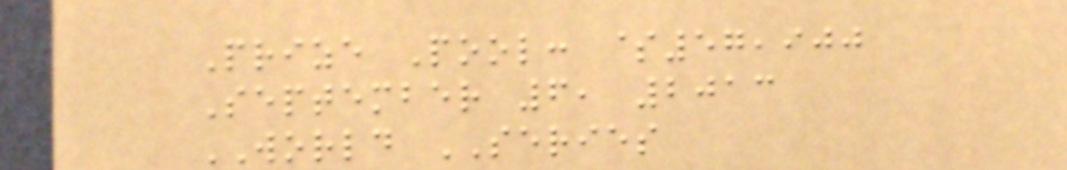Prize Pool: $57,900
September 6, 2013
WORLD SERIES
